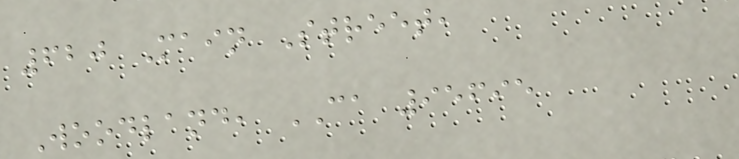620 Main Street,
Woodland, CA 95695
